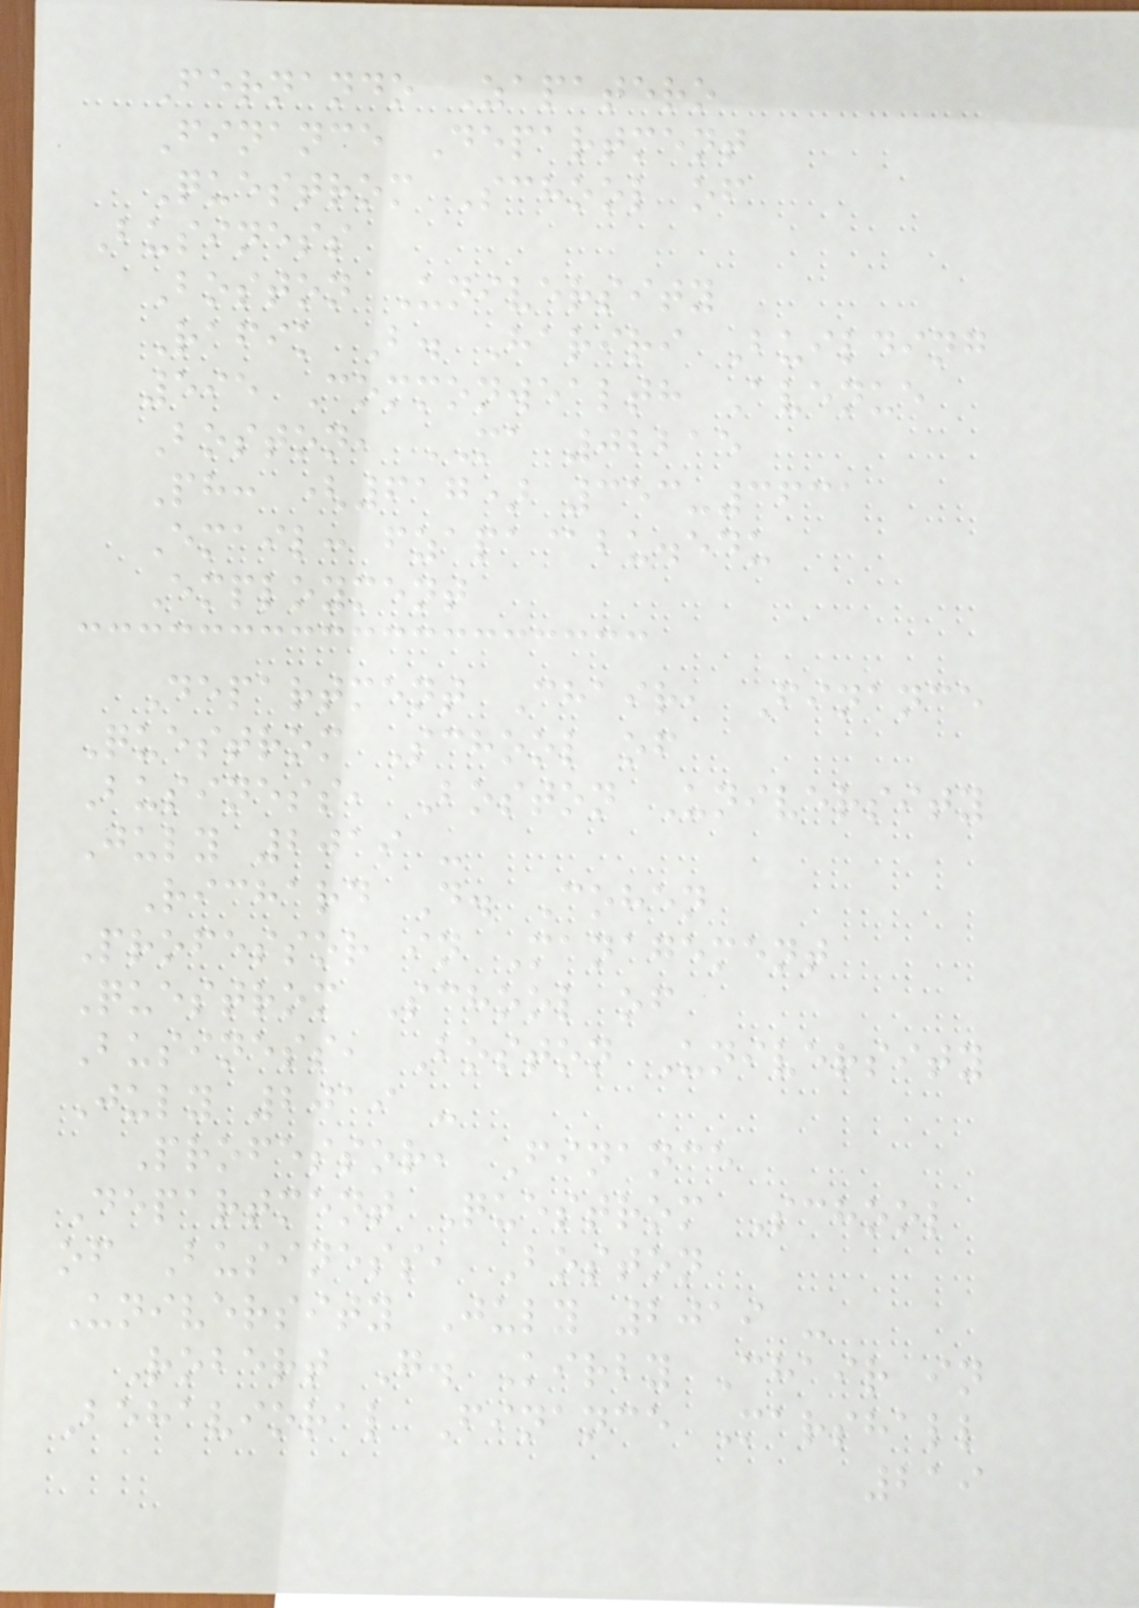Fernando Zapatero
Finance Department
Questrom School of
Business
Boston University
Rafik B. Hariri Building
595 Commonwealth Avenue
Boston, MA 02215
Ph: (617) 353-3631
Email: fzapa@bu.edu
Employment
Department Chair, Finance
Questrom School of
Business, Boston University
July 2019 -
Richard D. Cohen
Professor in Management
Questrom School of
Business, Boston University
July 2019 -
Professor, Finance
Department Questrom School
of Business, Boston
University July 2019 -
Robert G. Kirby Chair in
Behavioral Finance Marshall
219
